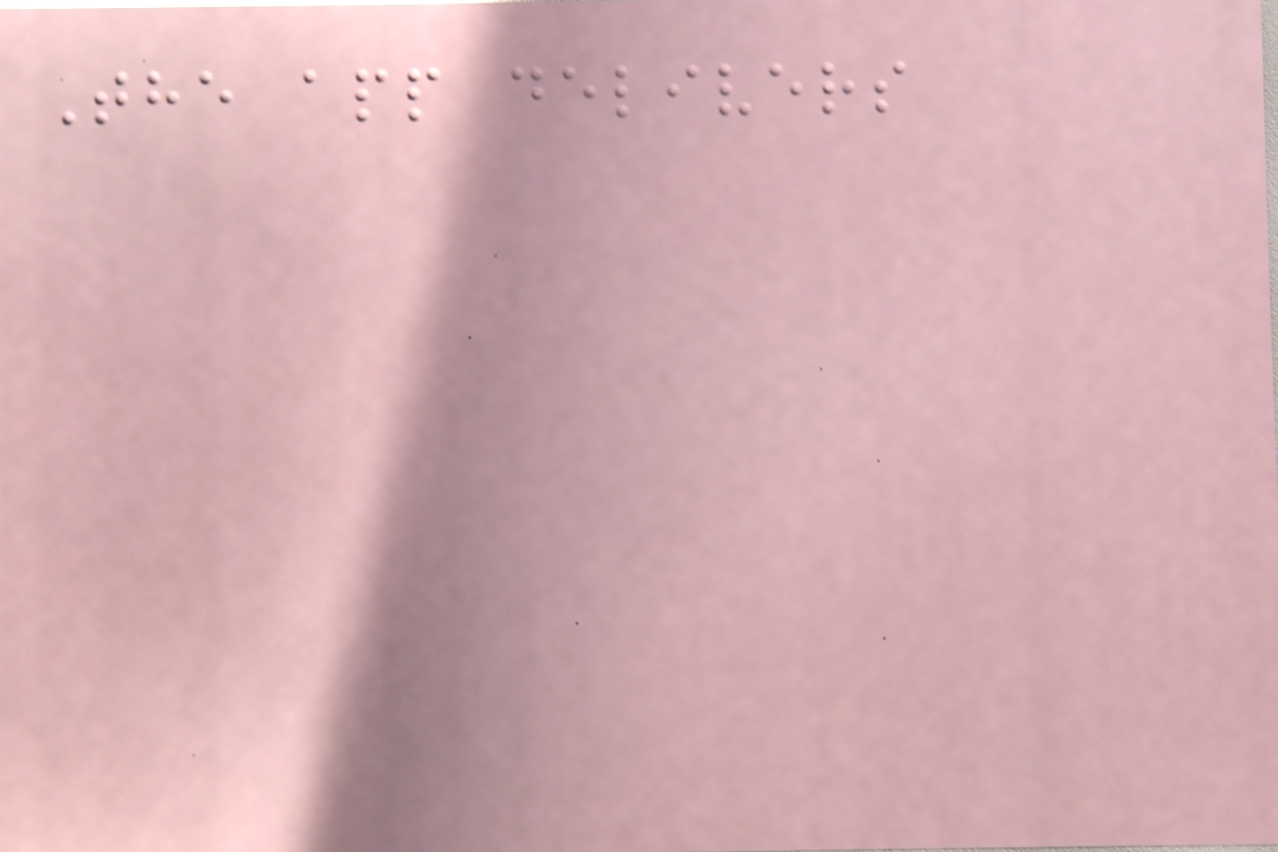The app delivers
